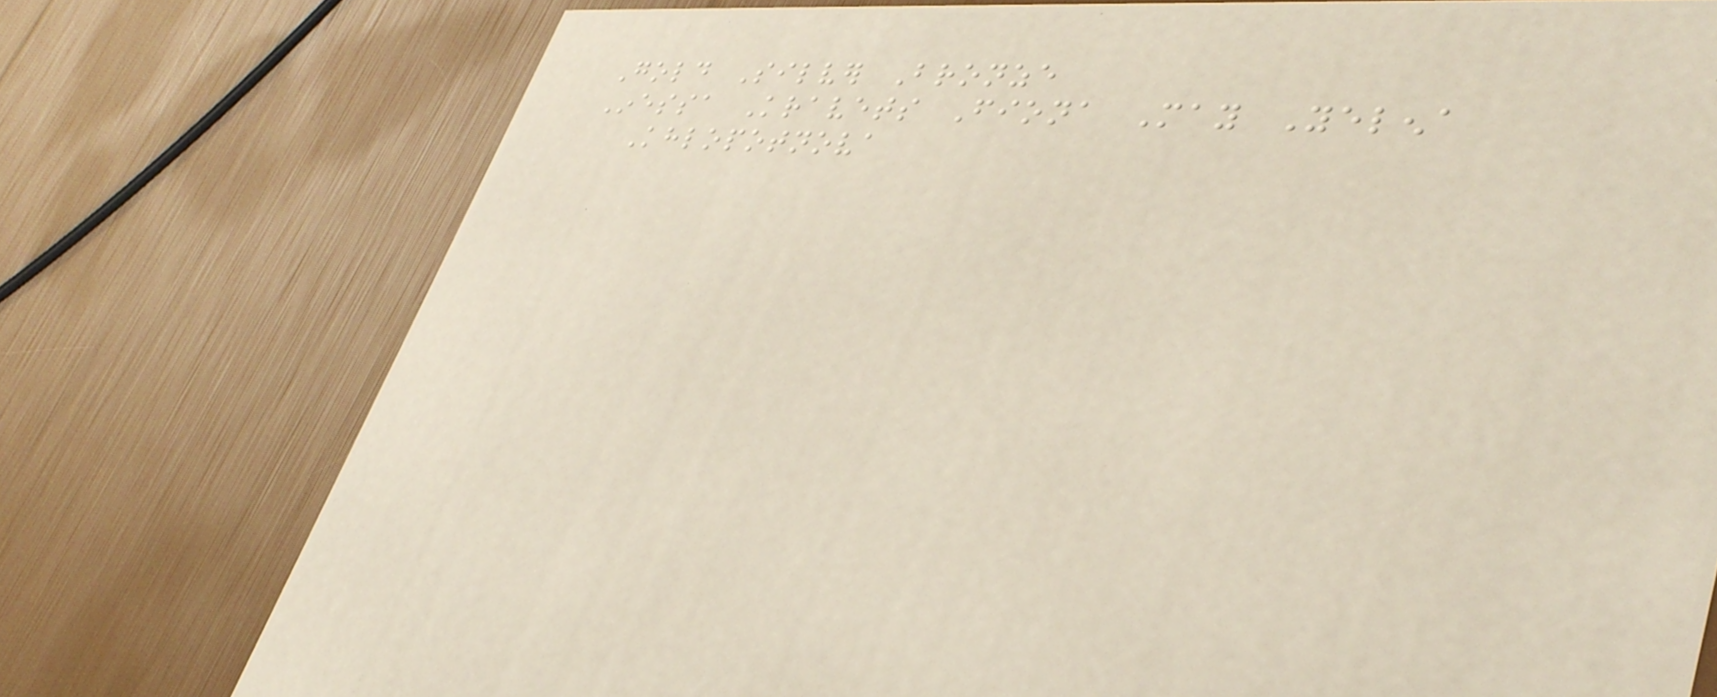Gold Silver Bronze
Inessa Kravets Fiona May Yelena
Khlopotnova
